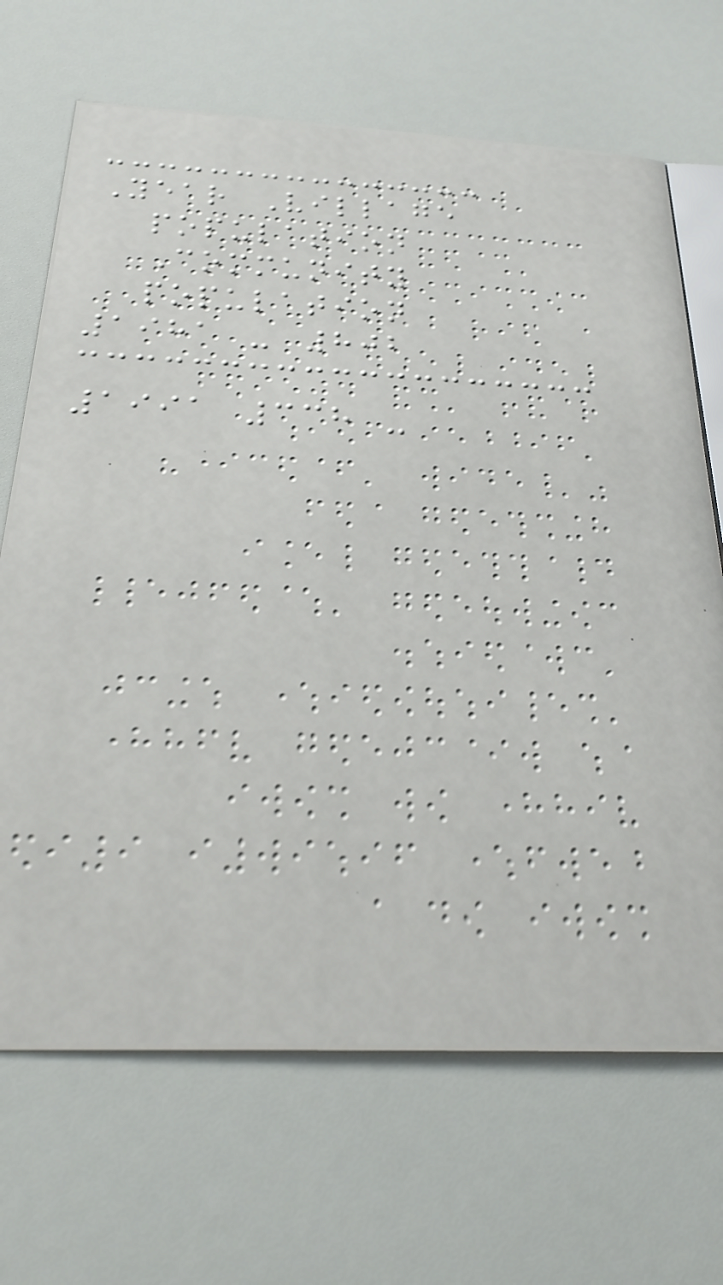Year Village
population
Community
population
1981 - 802
1991 338 -
